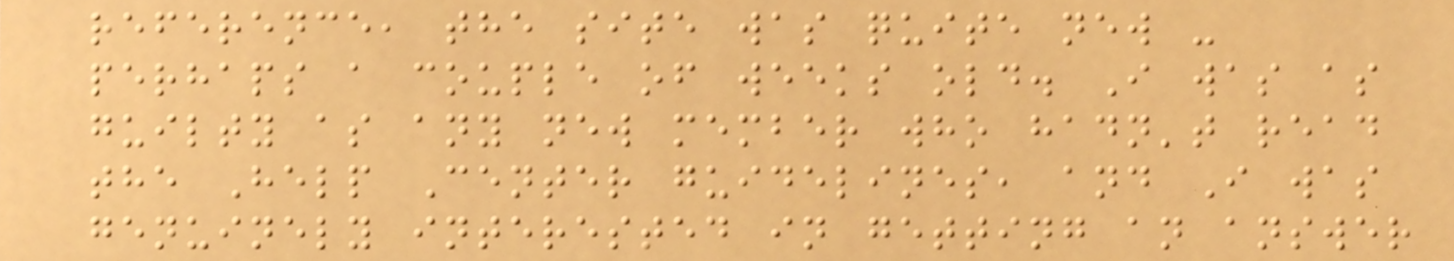reference, the site was quite new -
perhaps a couple of weeks old. I was as
guilty as any new member who hadn't read
the Help Center guidelines, and I was
genuinely interested in getting an answer
